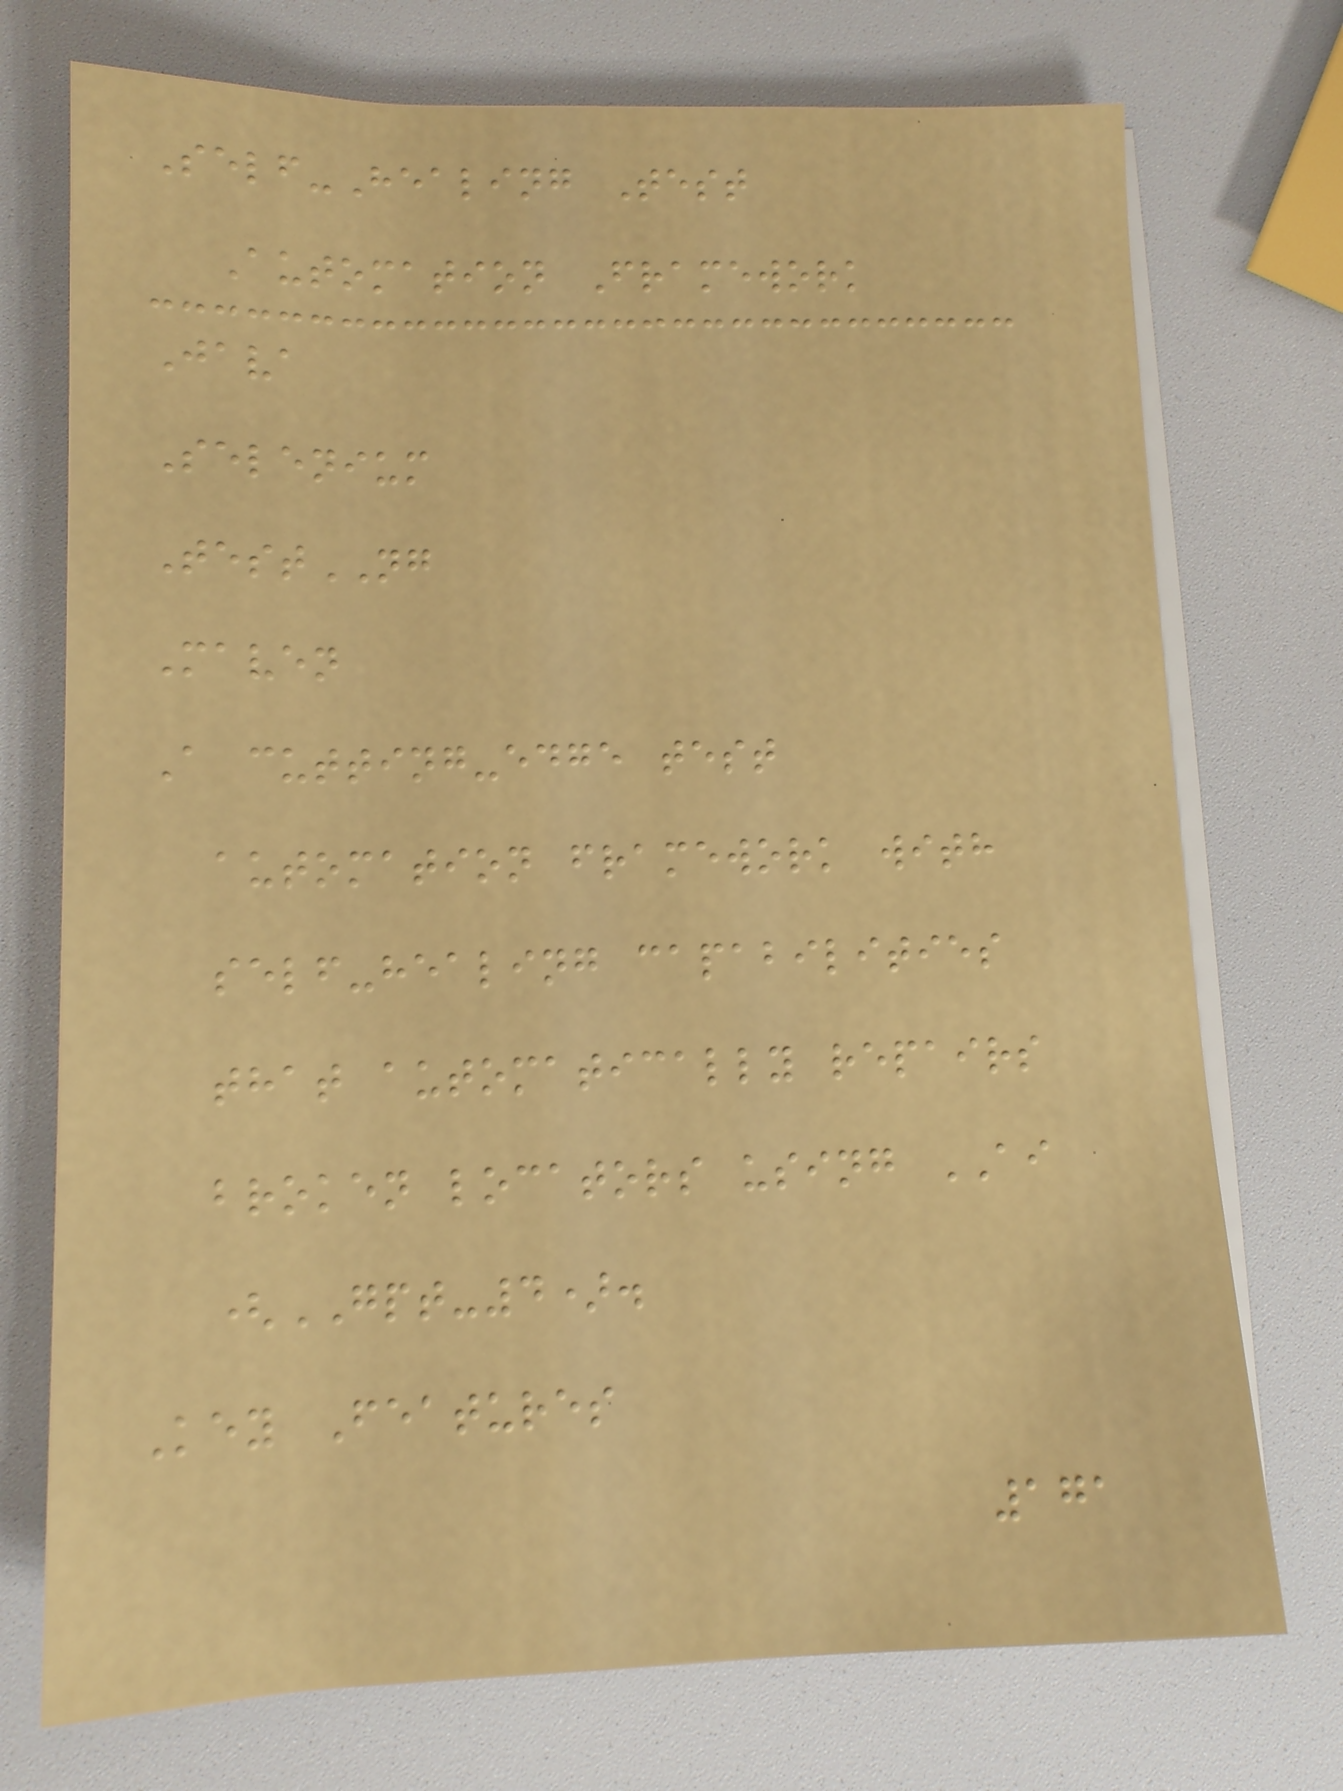Self-Healing Test
Automation Framework
Java
Selenium
TestNG
Maven
A cutting-edge test
automation framework with
self-healing capabilities
that automatically repairs
broken locators using AI
(GPT-4).
Key Features
171
